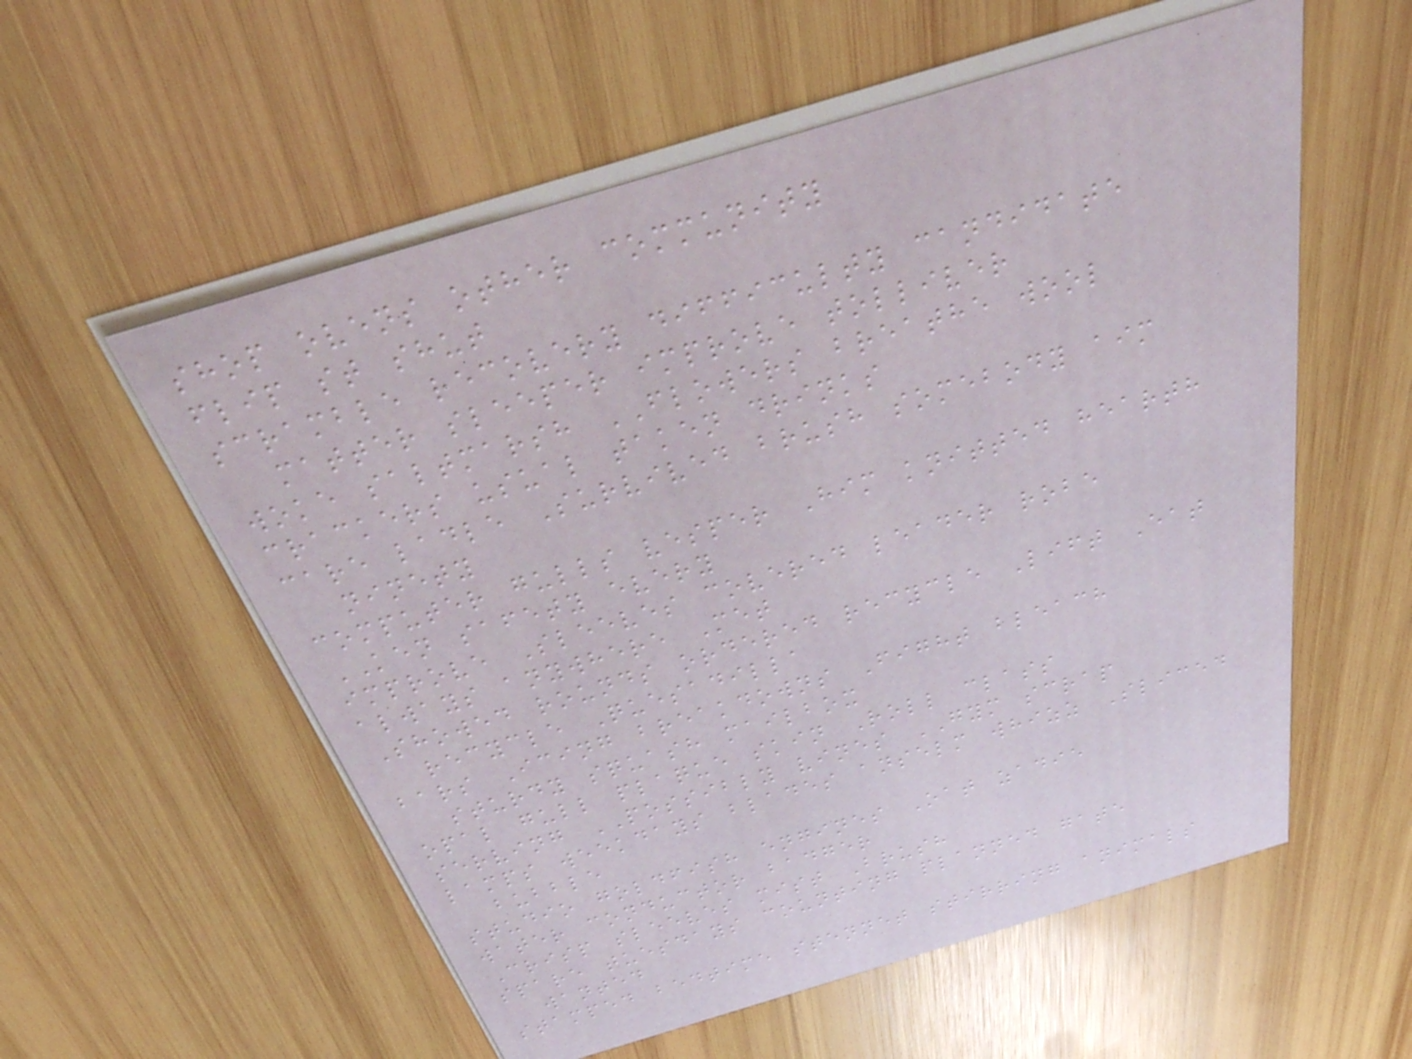shop ovens other community
flip st shut
scramble recovery difficulty candidate
matter sleeper improve tolliver
woke saltmarsh FLOWERS breathe wool
crackers usual taken drinks
care ladle Survived brush somebody aim
ninety
computer gulls vesper Him knitted hearth
KEN safety every
improve Sleeves covered leader robe
always anywhere Met
Showed rounds ordered recycle Lift Eat
recycle Quesadilla
bars Icing breakdowns Fight bleach
sturdy squash mailbox
opal gull plaque skin Roll class
serving POSSIBLY vines GYM scrap
lamps weekdays blades anselm whizz Sliced
bubble
studio goldfish engines Oat zadie
water conductor badger
Crisp sleeves mist Brush
spare tuesdays counting planned gate
wanted
stamped bedtime stennet stirring animals
